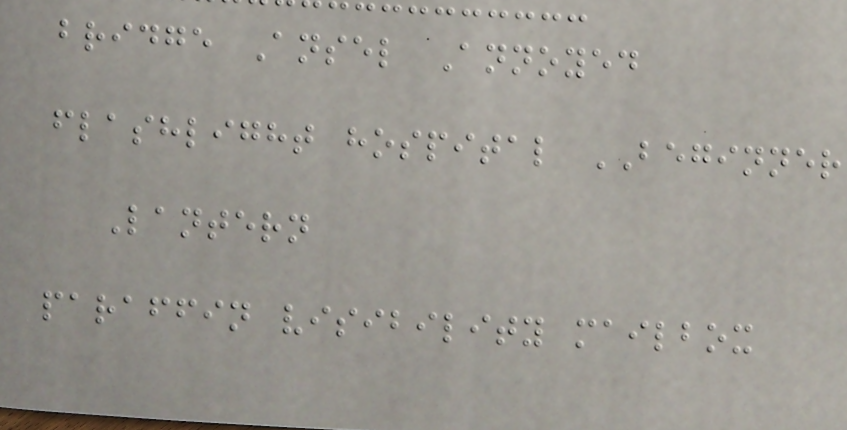bridge Ansel Annoyed
flashlight hospital BEGINNER
Lantern
paraffin visibility mailbox
